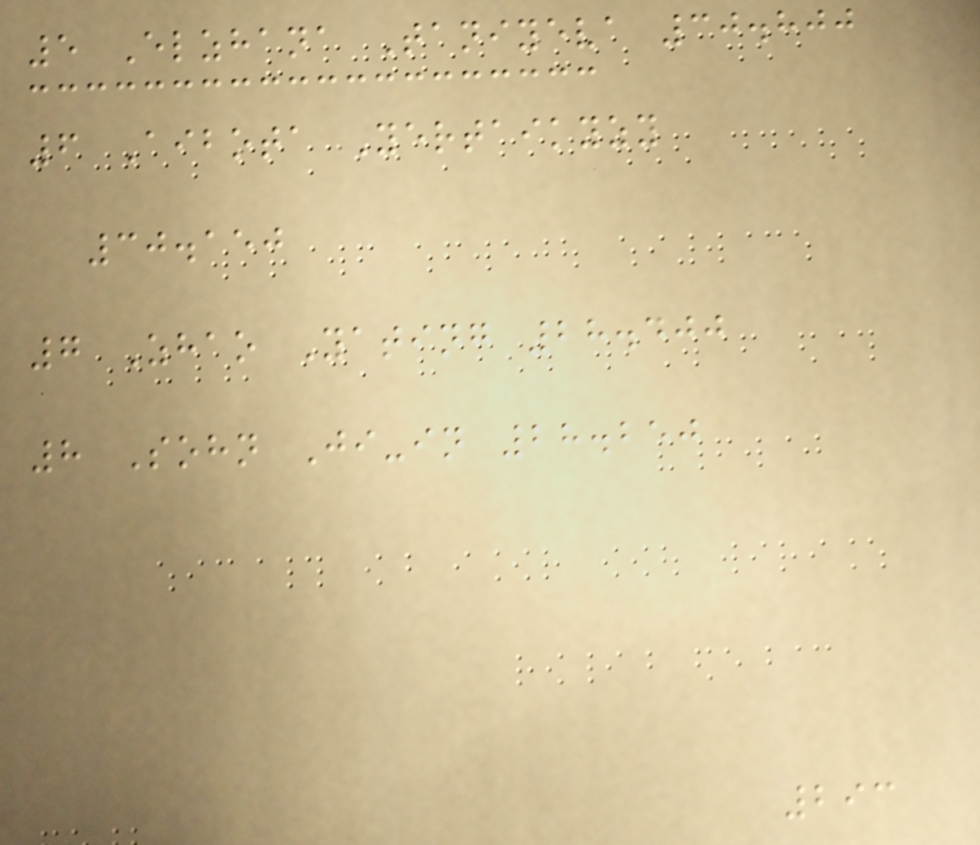5 Elzhana Taniyeva 30.800
6 Aibota Yertaikyzy
30.150
7 Zhao Yating 28.400
8 Sohn Ji-in 28.250
293
